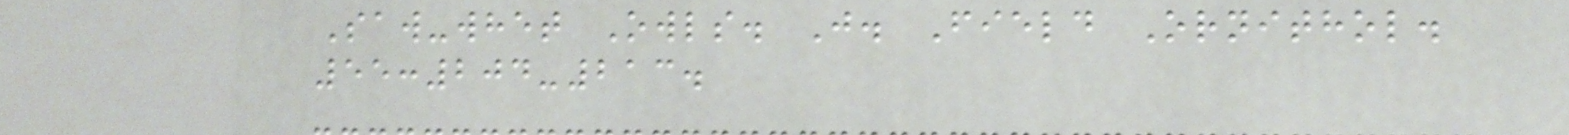Saw-whet Owls. J. Field Ornithol.
55:204-213.
